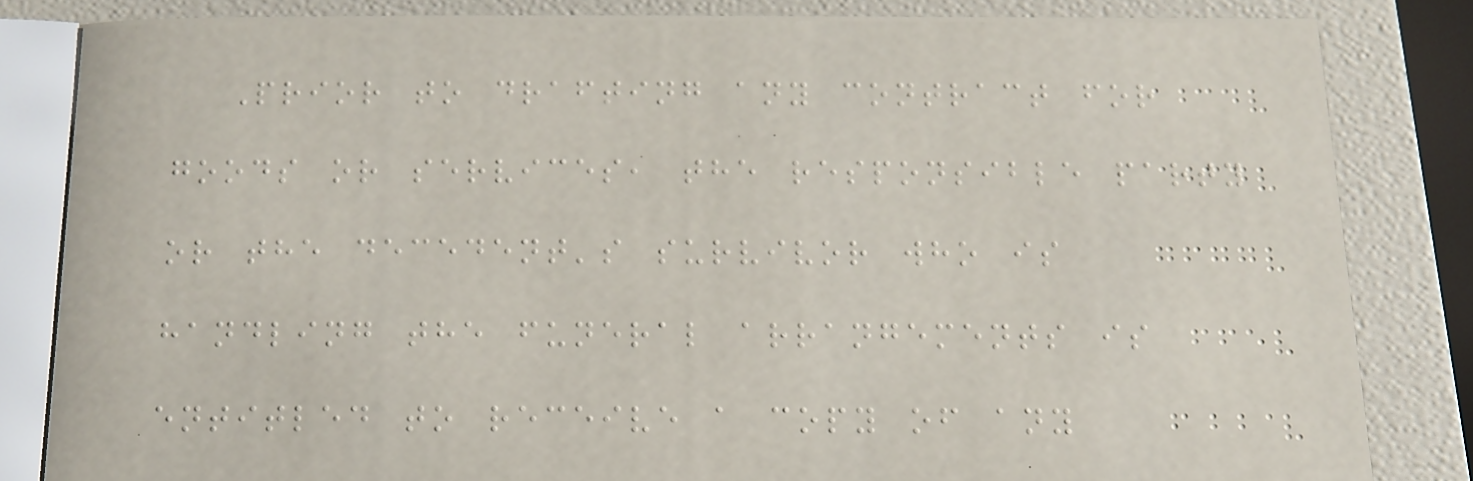Prior to drafting any contract for
goods or services, the responsible party
or the decedent's survivor who is
handling the funeral arrangements is
entitled to receive a copy of any
